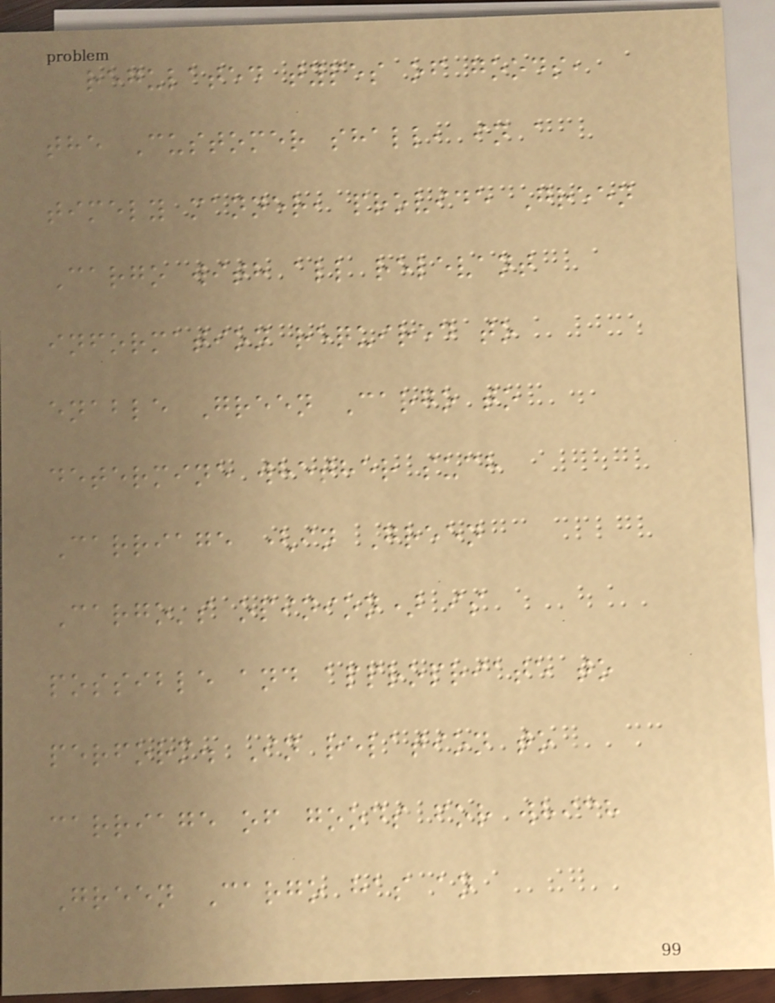regulated types of goods,
the Customer shall, in a
timely manner, provide Green
Cargo with all relevant
information required to
enable Green Cargo to
determine whether such
Carriage (in Green
Cargo's opinion) is
possible and appropriate to
perform. In relation to
carriage of goods for which
Green Cargo has an
